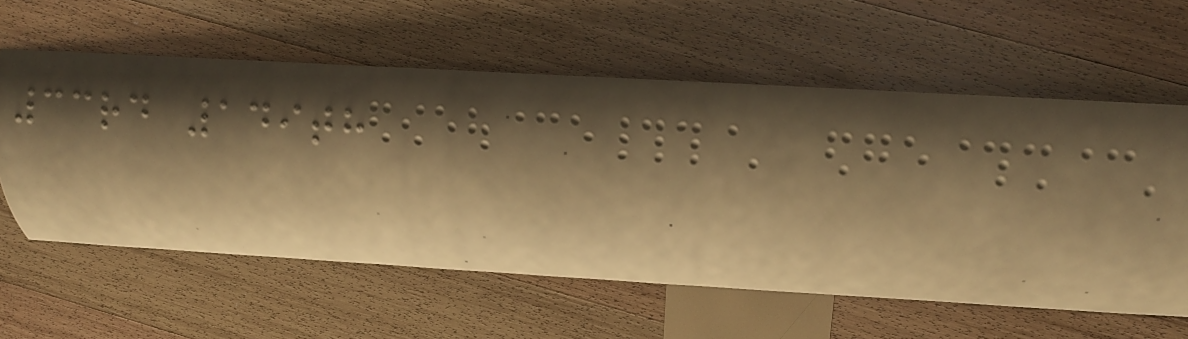33rd 149th
